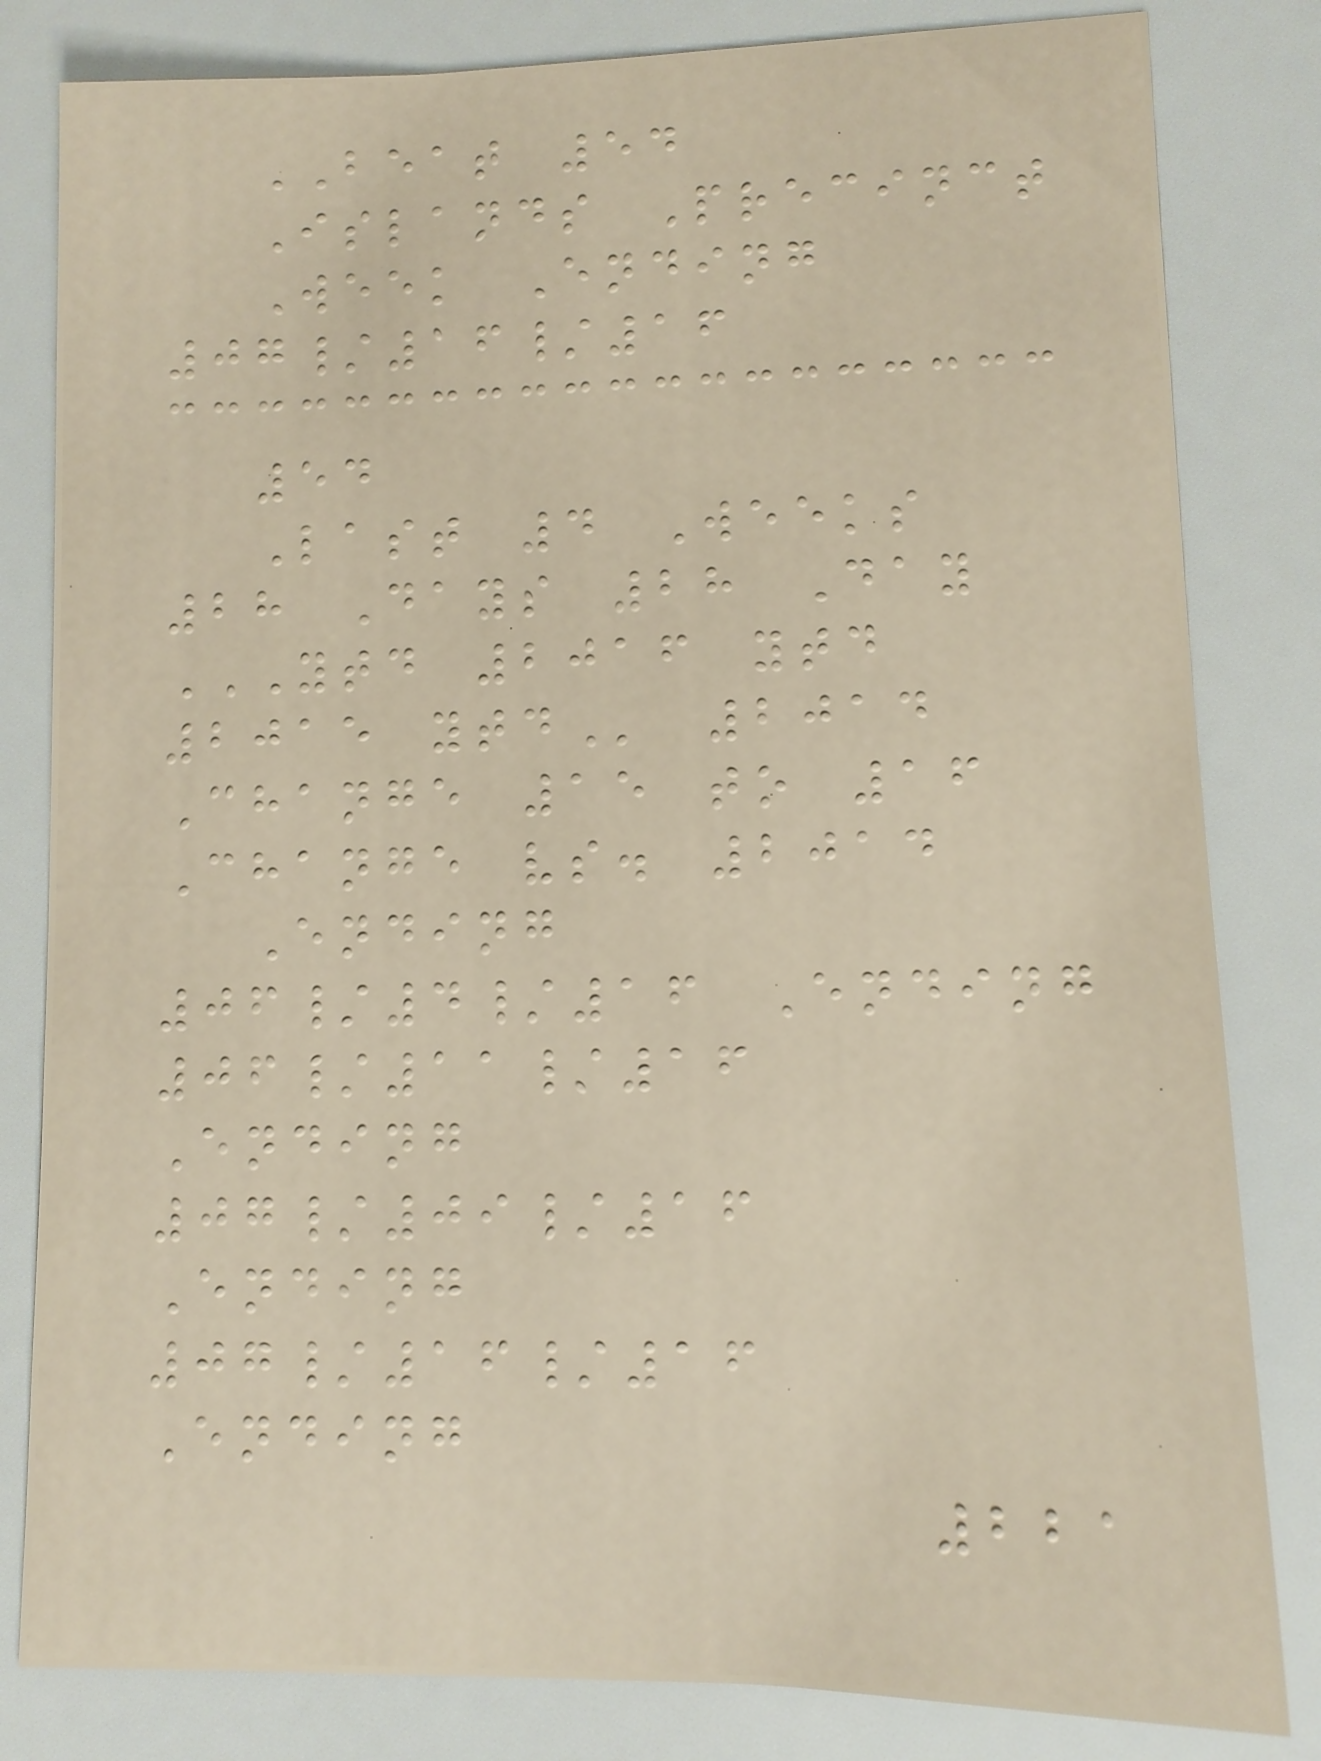BEAT 54
Islands Precinct
Week Ending
07/16/16
54
Last 4 Weeks
28 Days 28 Day
YTD 2016 YTD
2015 YTD 2014
Change 15 to 16
Change vs. 2014
Ending
06/4/16 Ending
06/11/16
Ending
07/09/16
Ending
07/16/16
Ending
221
